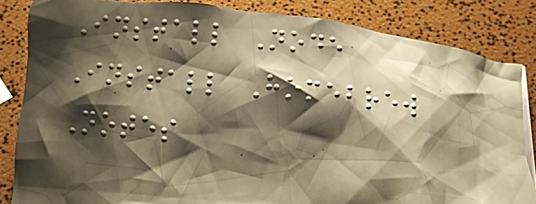Install Node
Install Homebrew
Notes
